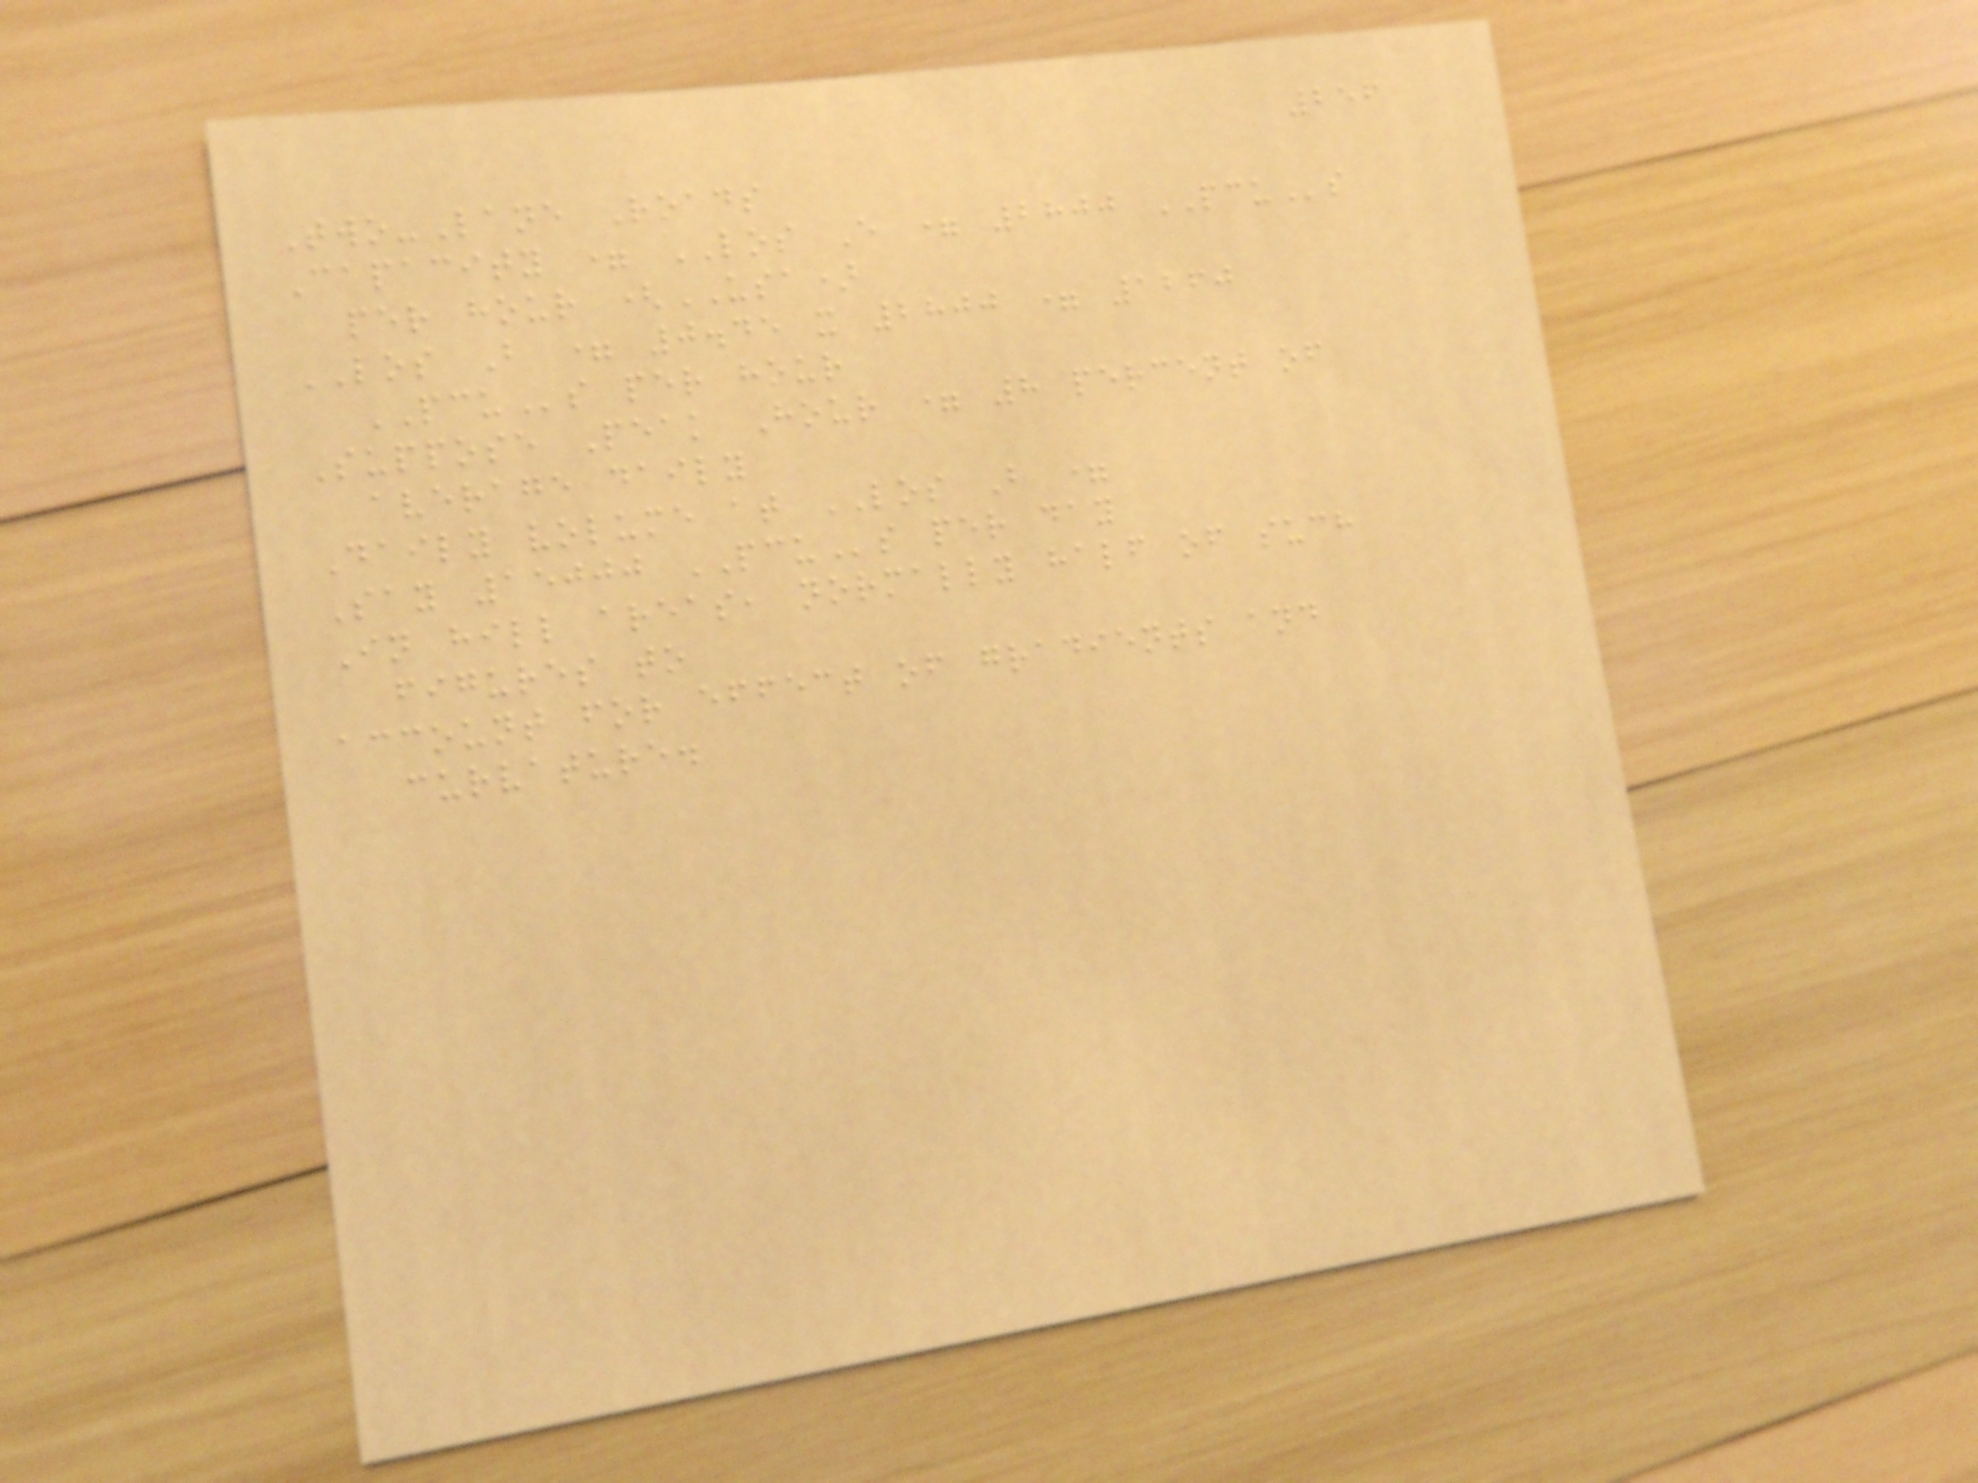256
Two-Lane Roads
Capacity = LOS E = 2800 PCUs
per hour (USA)
LOS B = 0.45 x 2800 = 1260
PCUs per hour
Suppose Peak Hour = 8 percent of
average daily
Daily volume at LOS B =
Say 15000 PCUs per day
In hill areas, normally half of such
figures to
account for effect of gradients and
curvature.
